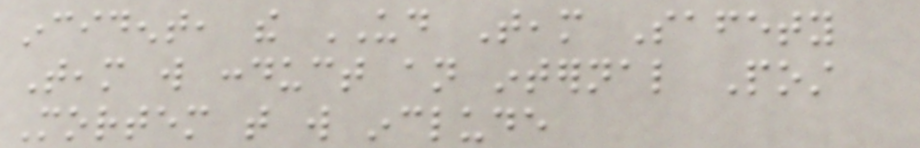incident, the UD Team Safety
Team will conduct an internal Post
Mortem that will include
